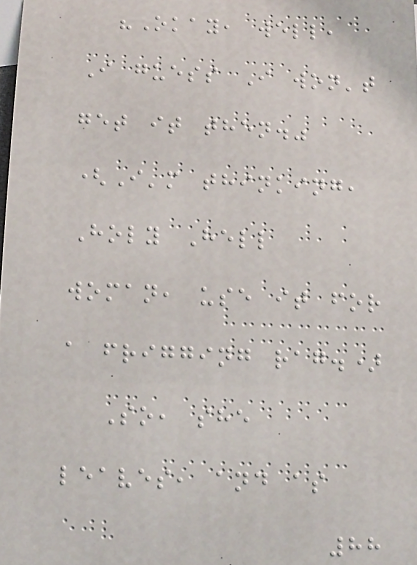"Okay, well,
I guess I won't
get it then."
(I'm thinking,
Holy Hell
woman, use it for
a frigging rag.)
So, she
leaves, and as
88
